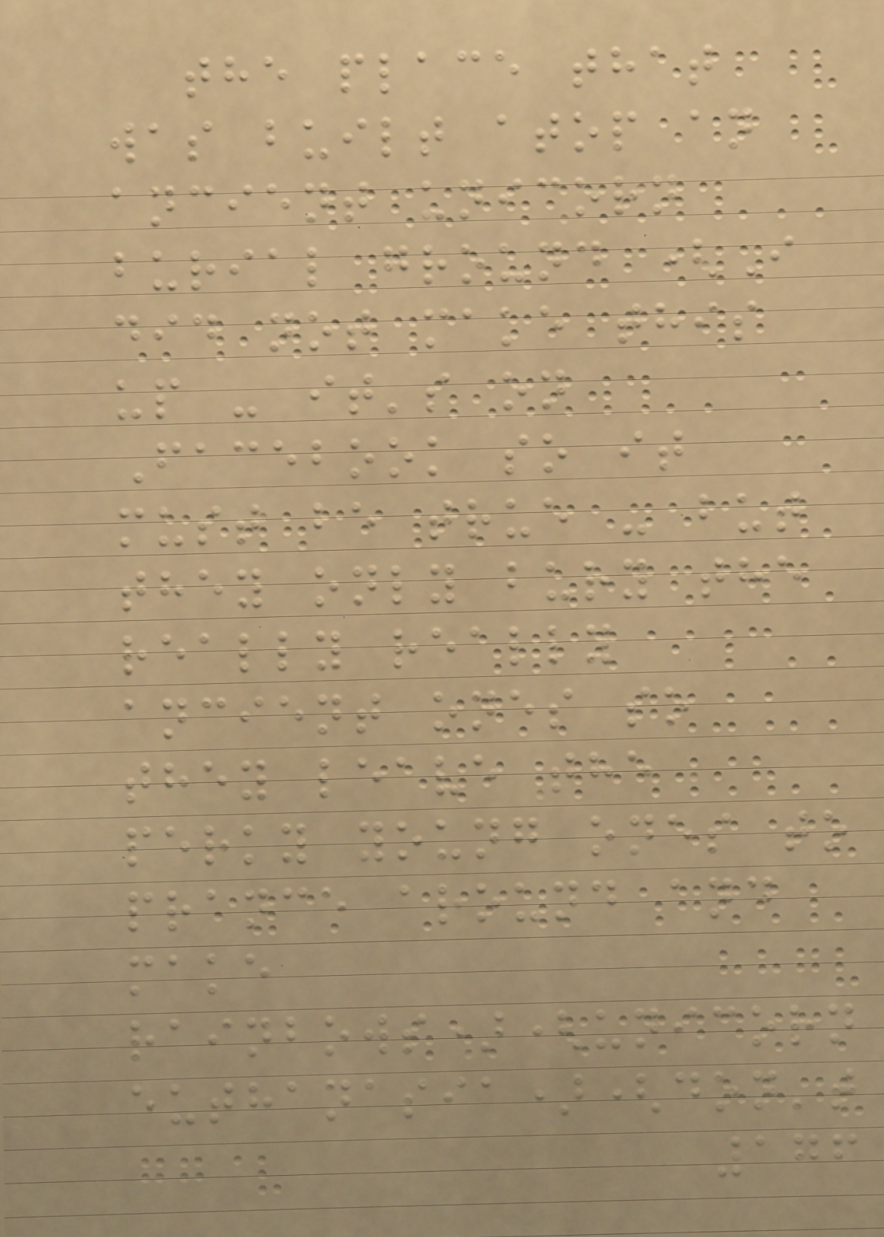the place that
was built atop an
ancient unicorn
burial ground (I
did not make this
up - it's on
Facebook so it
must be true - but
they only bury the
really really
ancient ones so
they leave the
perky young ones to
prance around and
make
rainbows)(unicorn
euthanasia)(don't
176
